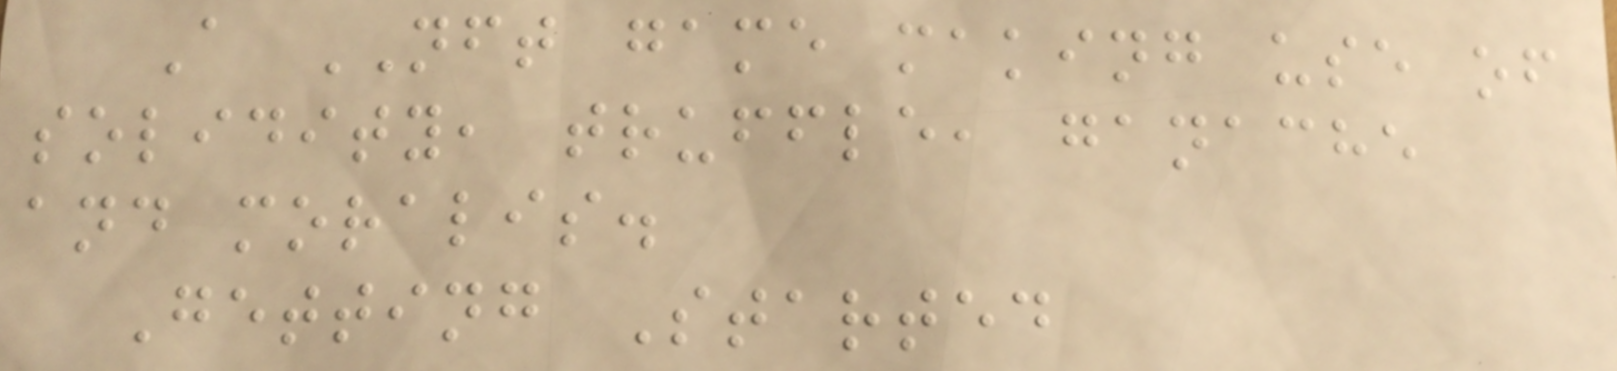A NFT game making use of
solidity, truffle, ganache
and moralis.
Getting Started
